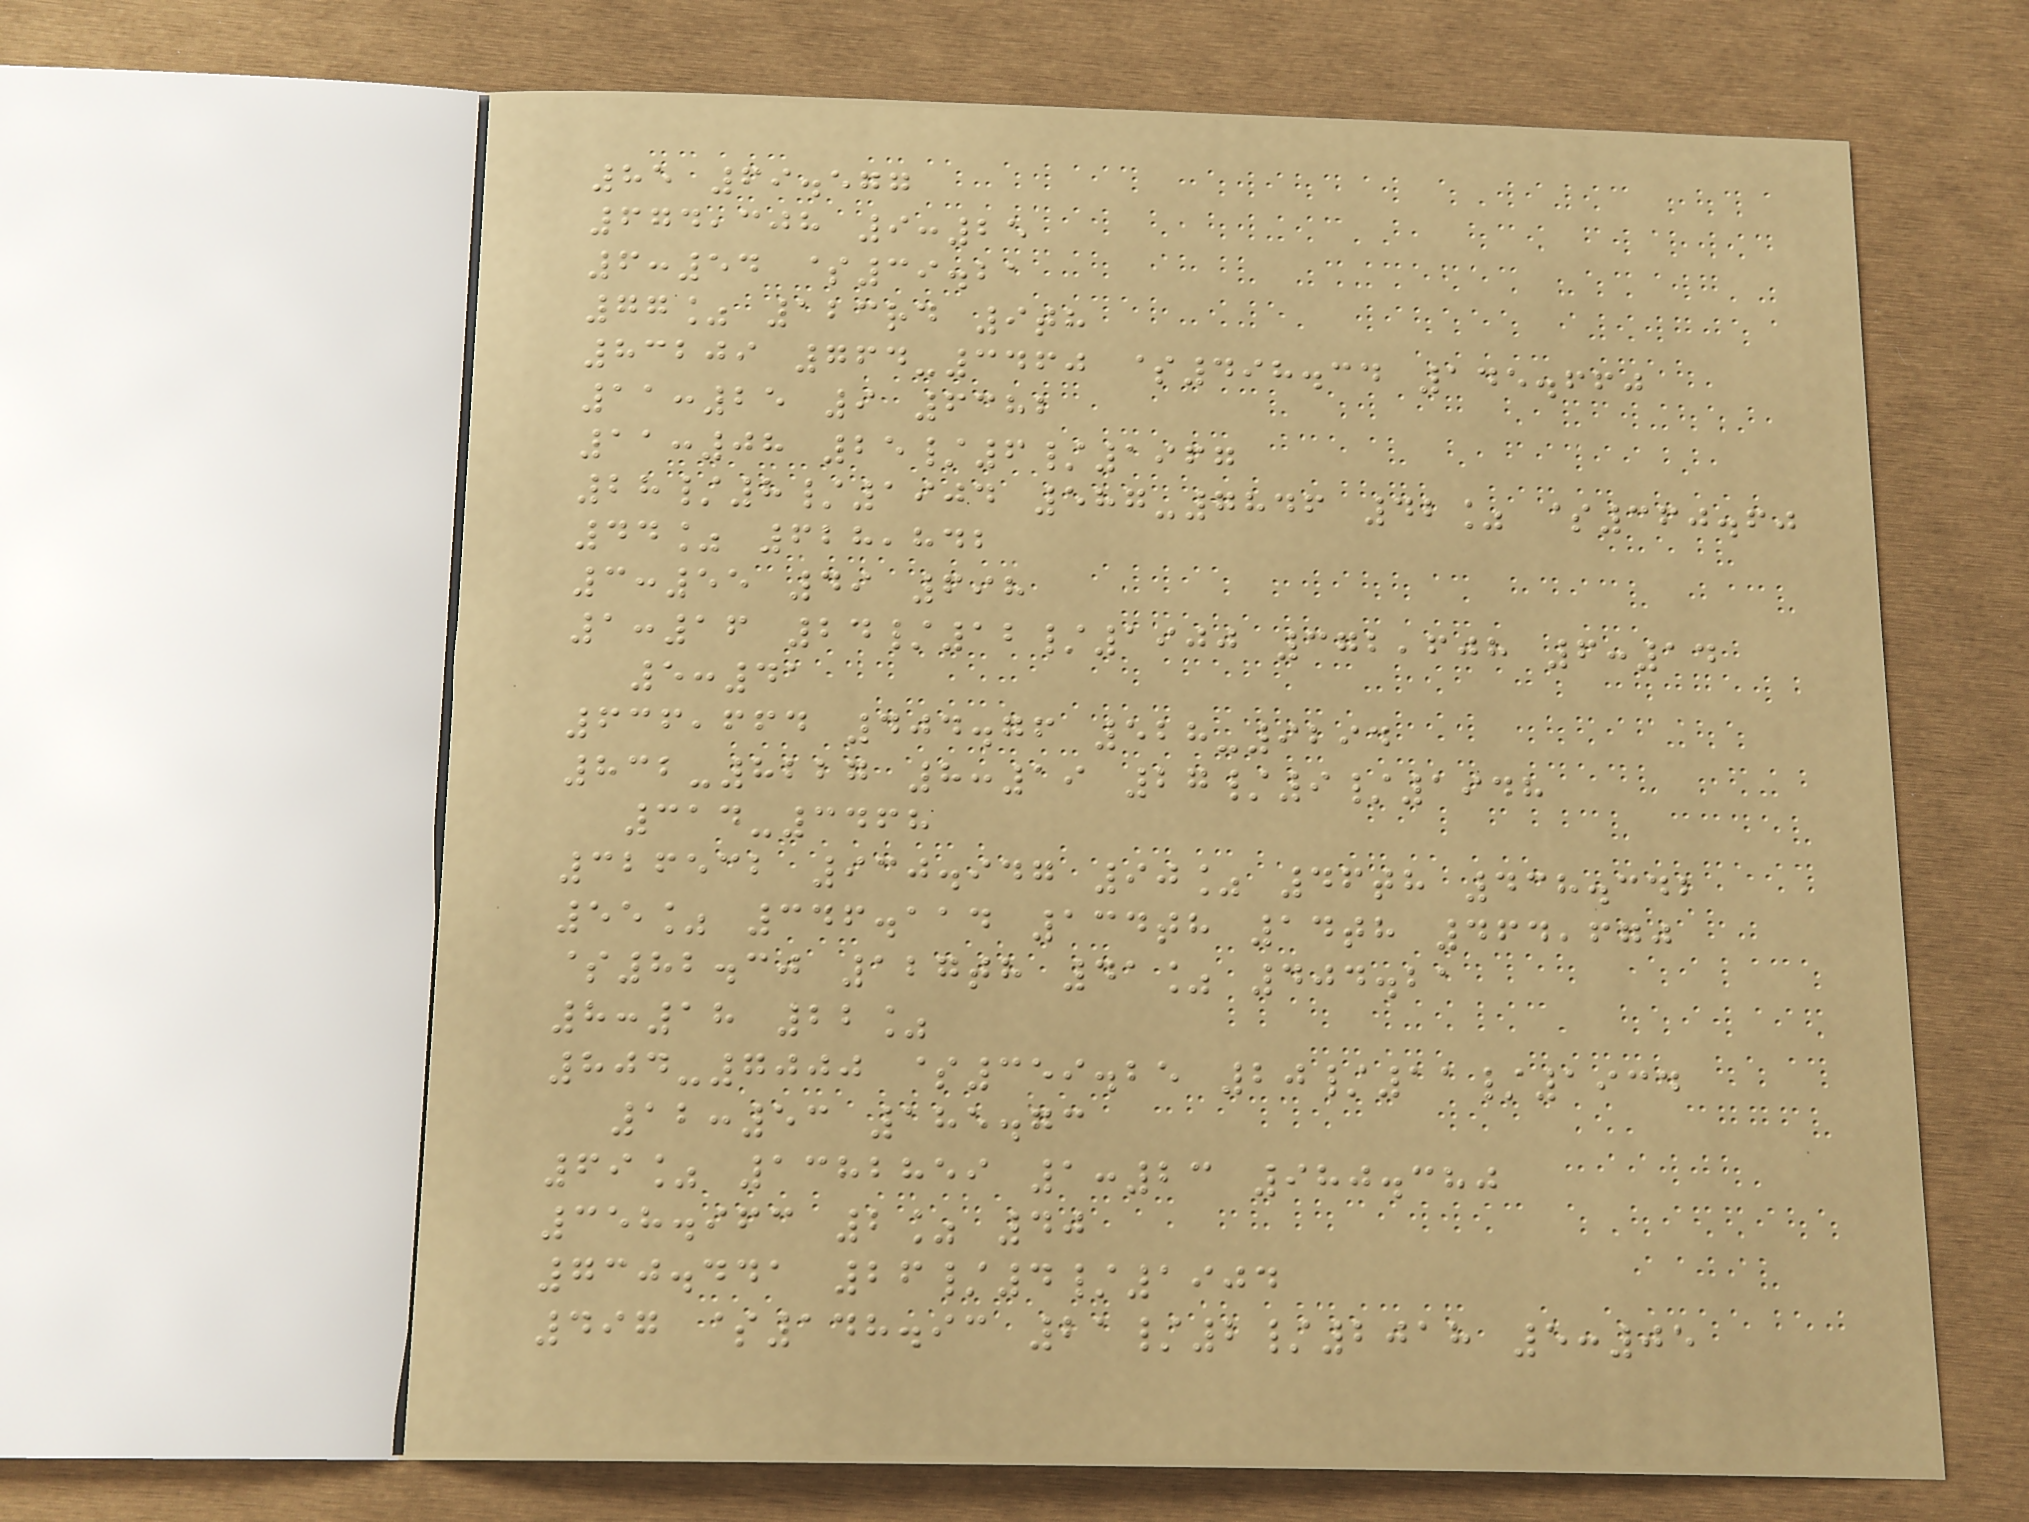85 69.577
674,308 9:25
6:54 $39.21
77% 123rd 9th
83209 764-3460 $498.34 145.660
11:25 9 6382
11:08 25/6/1967
28/8/1904 587-7846 42% $360.60
44% 628,842
3:55 49 698
1:16 24/12/1900 372,608 6:14
5:41
636,664 404.76 528-9294
832-8227 8:19 27/9/1948
314-3468
326532 930.947 90% 46th 438.342
55% 346.114 134th 14th 464,670
$82.30 127th 41% 404.21
8:18 22%
804-7000 $359.25 20/11/1934
12:53 185.73
69% 1382859 1:23 980.380
358.963 2% 40
730.441 26/4/1904
497 $148.93 21/2/2018 5:05
